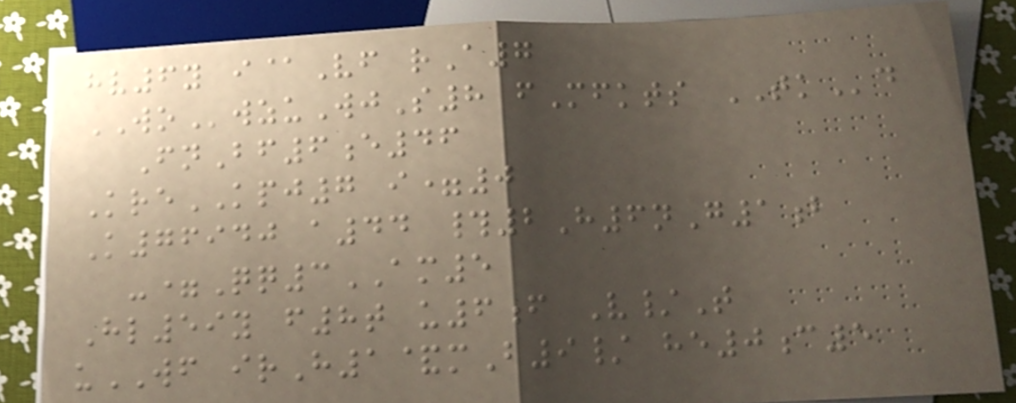hv6y i@Vf rA7
WOwzuWjS8 fMfkts TKd
FnBf6e46
KreKPJ7 i=0
K76940 a44 #2H6nG1b
-=Qq3AM5
Hl59y f8t u6f V/T
uWF irH1&mB9/ he0c5
